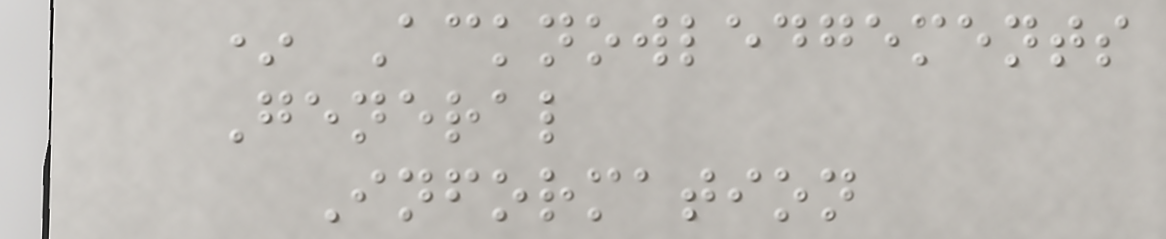* Acknowledgements
General
Information
